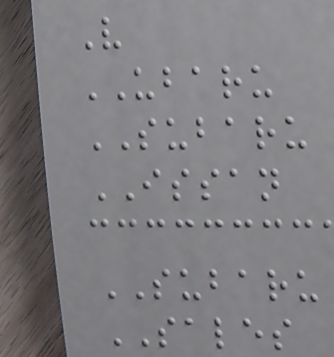V
UBARU
SUBARU
ISSAN
SUBARU
SALES
